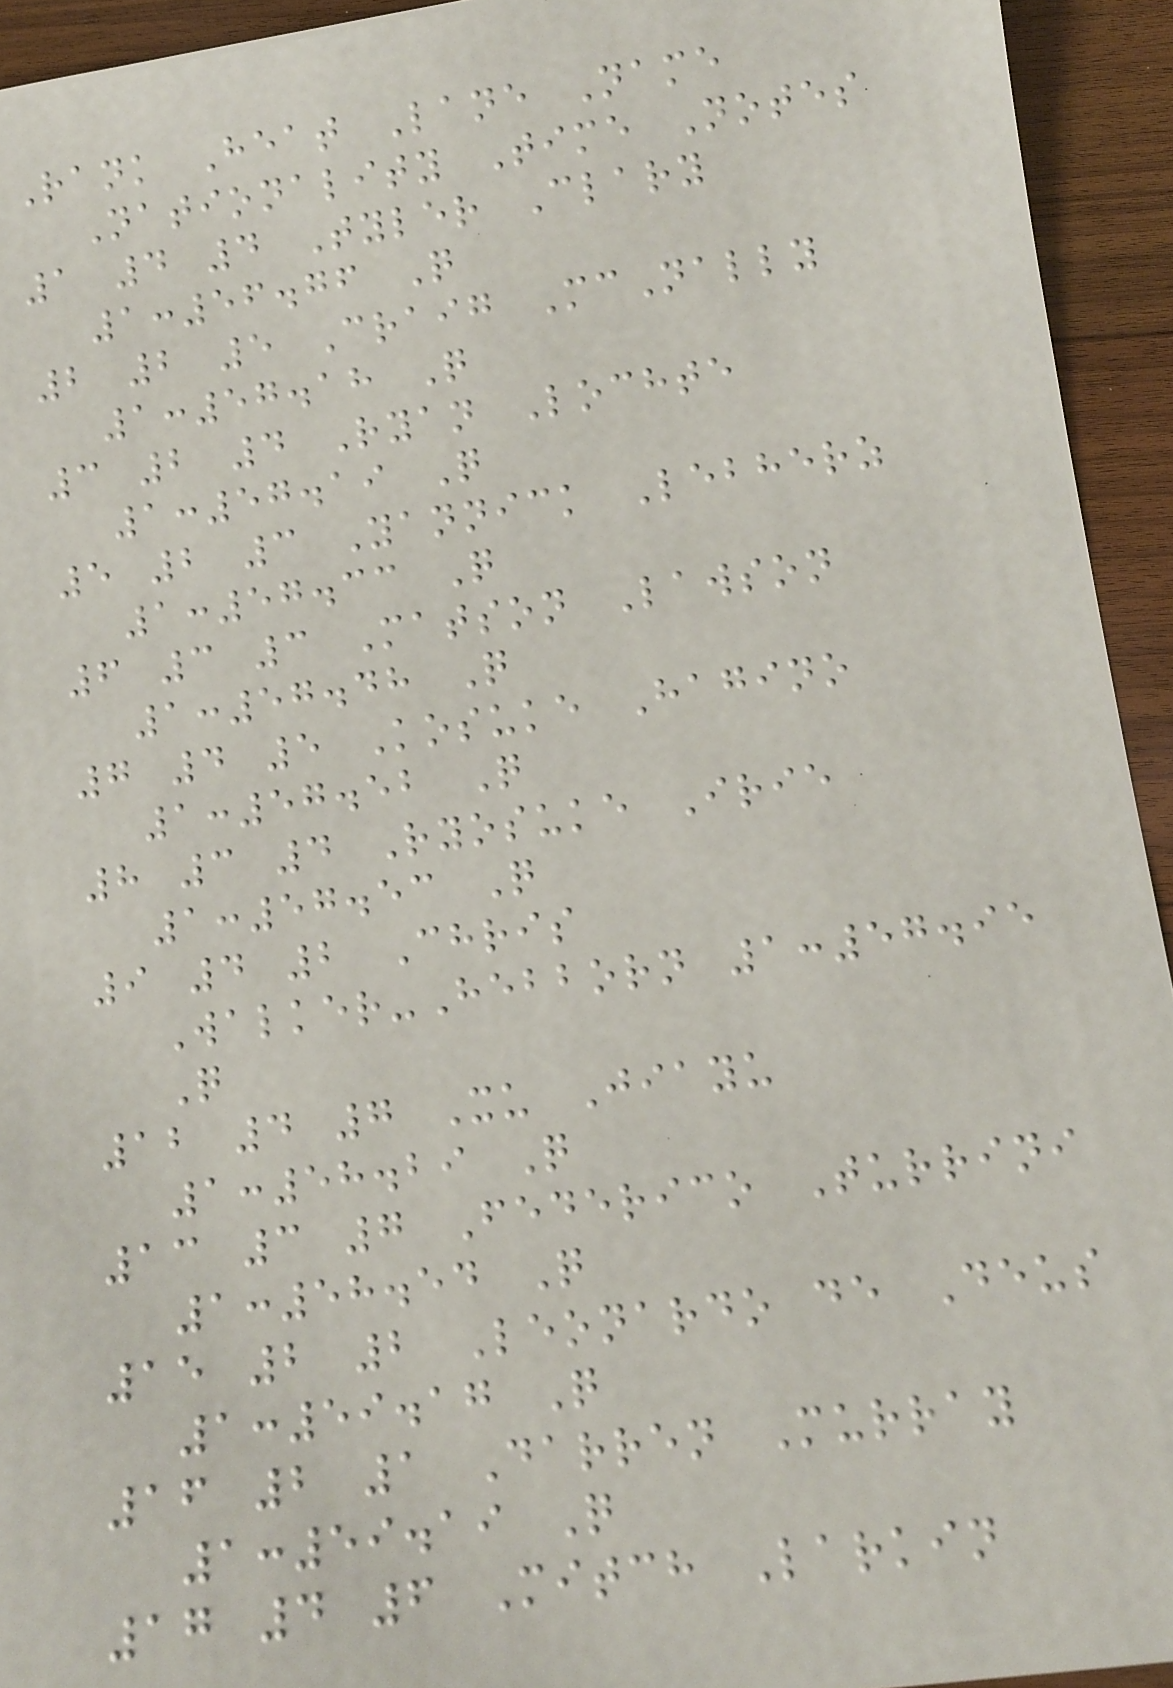Rank Heat Lane Name
Nationality Time Notes
1 4 4 Tyler Clary
1:56.76 Q
2 2 5 Craig McNally
1:57.18 Q
3 2 4 Ryan Lochte
1:57.19 Q
5 2 3 Yannick Lebherz
1:57.33 Q
6 3 3 Matson Lawson
1:57.48 Q
7 4 5 Kosuke Hagino
1:57.52 Q
8 3 4 Ryosuke Irie
1:57.53 Q
9 4 2 Chris
Walker-Hebborn 1:57.95
Q
12 4 7 Xu Jiayu
1:58.29 Q
13 3 7 Federico Turrini
1:58.54 Q
15 2 2 Leonardo de Deus
1:59.17 Q
16 2 1 Darren Murray
1:59.19 Q
17 4 6 Mitch Larkin
